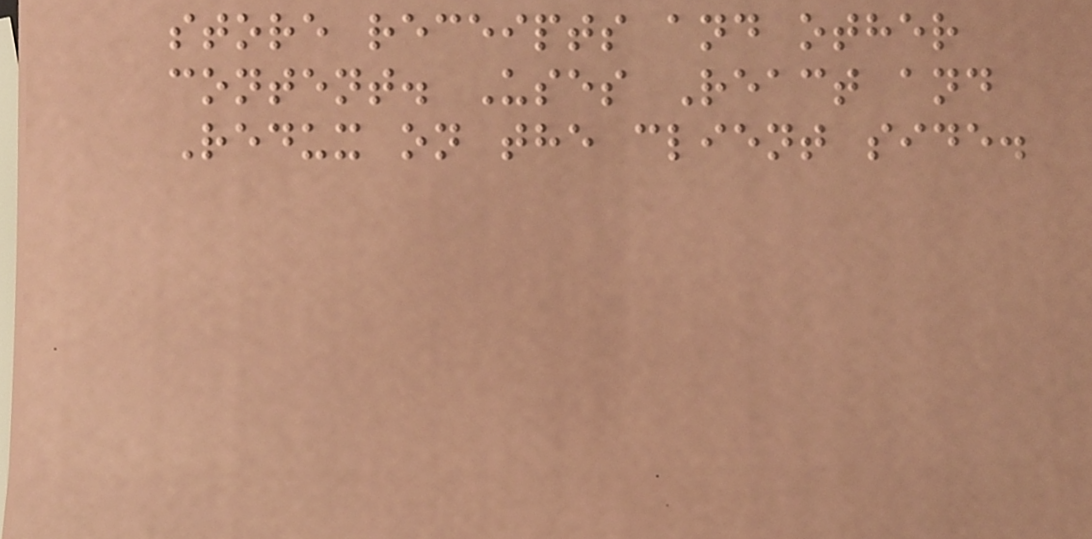store receipts and other
content. Uses React and
Redux on the client side.
